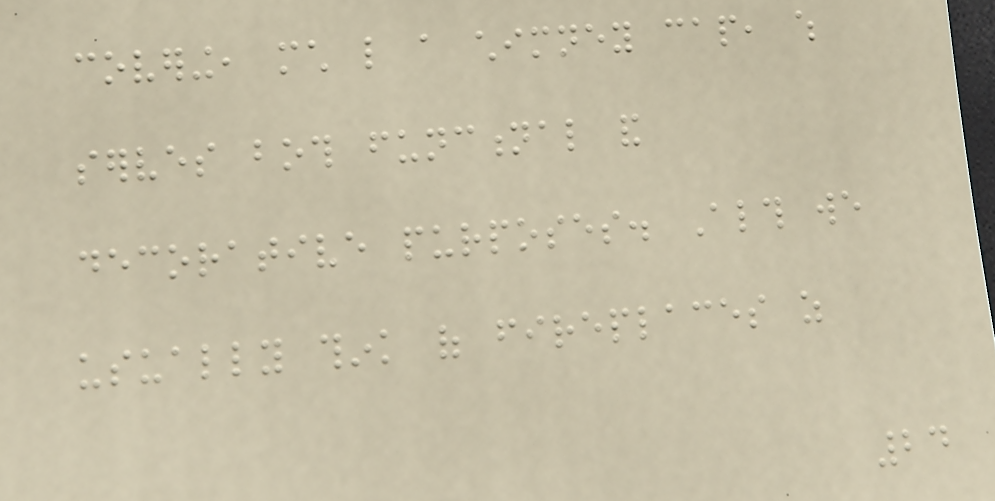covering, much like a chimney cap, which
serves both functional and
decorative purposes. Although we
usually think of fireplaces as
24
